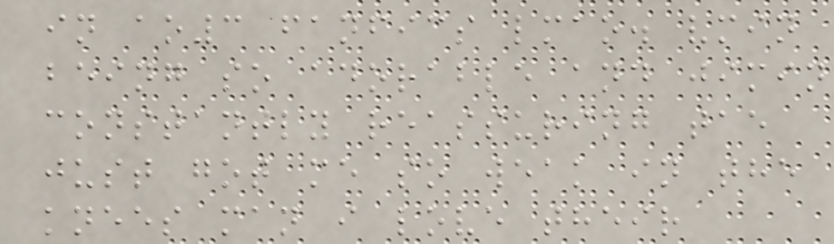in ao3 fanfics lmao. vmin
being so adorable and jimin
constantly reassuring tae
just got me so weak in the
knees man i love their
